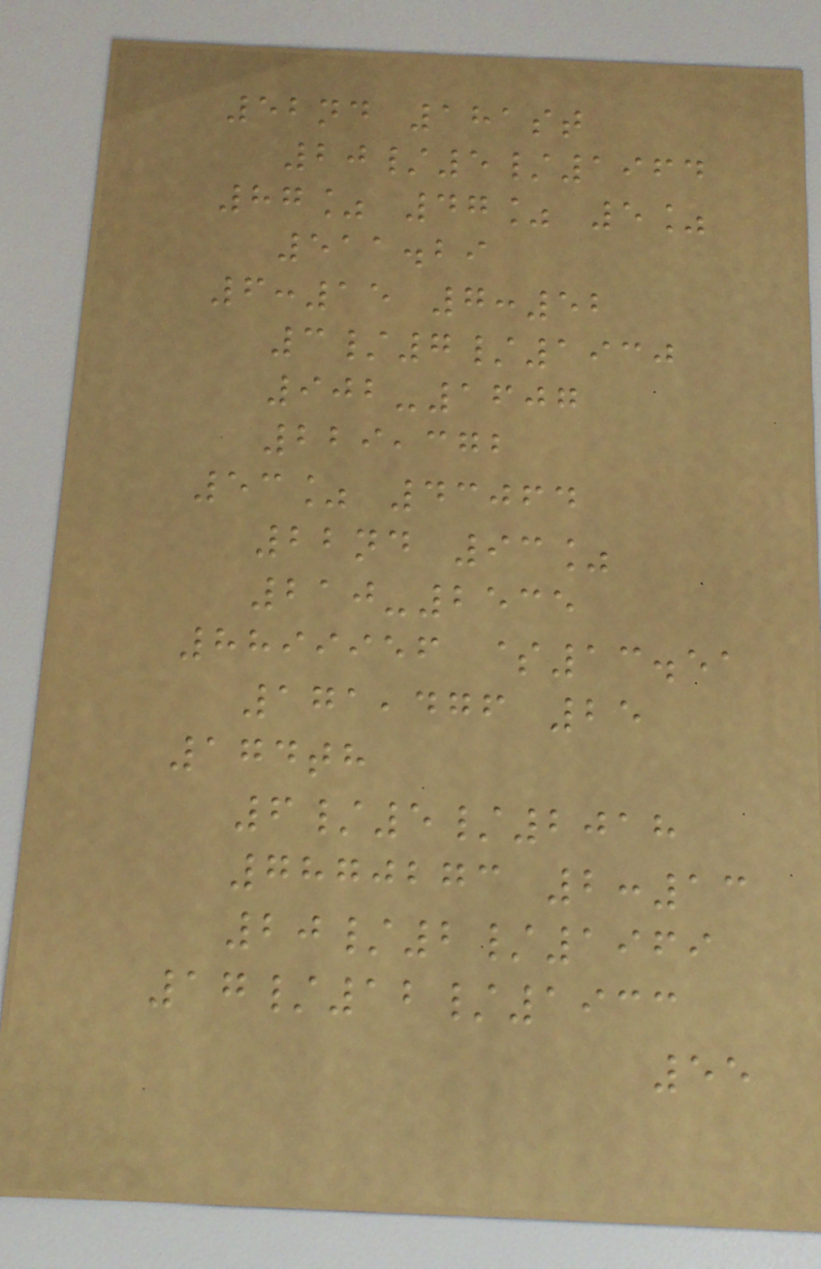52nd 181st
20/5/1964
87% 47% 5%
511.29
6:15 7:52
3/7/1930
902-1607
229,372
53% 43064
22nd 93%
210-2535
8899956 $13.51
171,476 25
174th
6/5/2018
7870273 2:13
20/2/1969
17/12/1933
55
